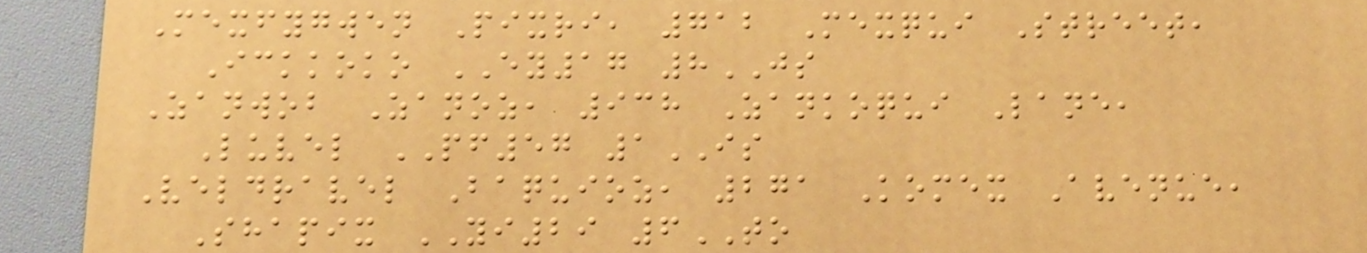Mexfygwen Pixri, 712 Mexqui Street,
Ickkoko EY17 8JS
Zanwob Zanoz, 938 Zankoqui Lane,
Luvel PF57 1IS
Veldravel Baquioz, 271 Komex Avenue,
Shapix YI29 6TO
